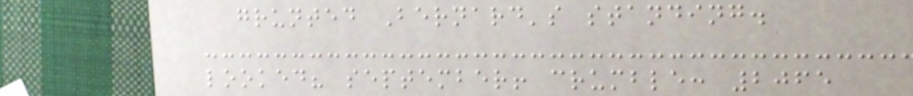grunted Bernard's standing.
looked? september! crumble: 2065
